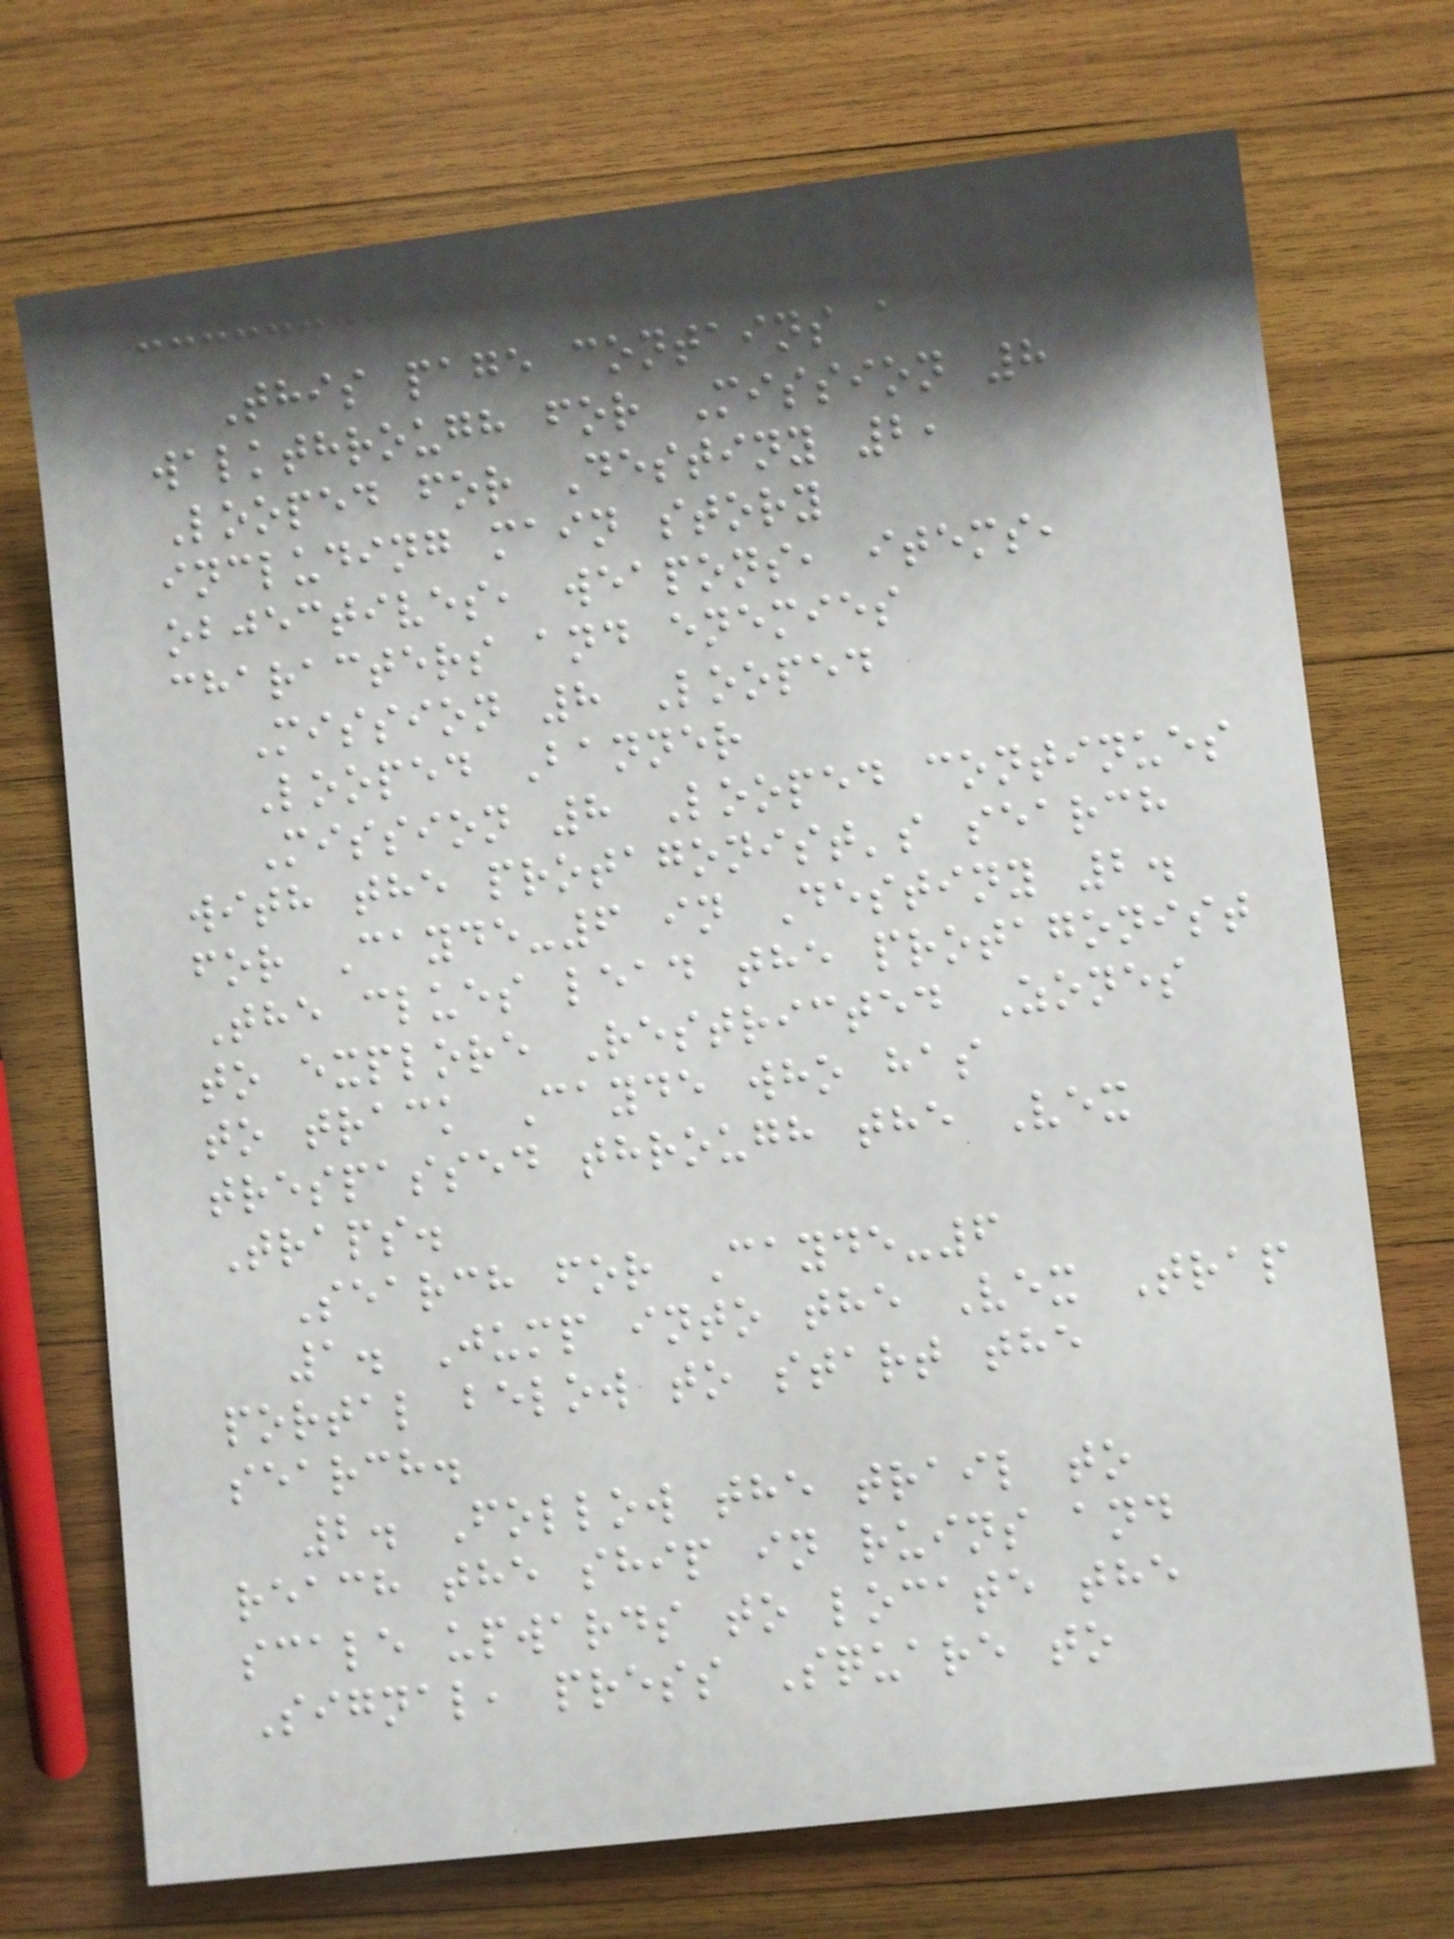This page contains a
walkthrough for Mission 8
Looped for Destiny 2,
including main story
objectives, weapons, items,
characters and enemies
Mission 8 Looped
Looped Banner
Mission 8 Looped continues
with the protagonist's search
for Cayde-6 in Destiny 2.
The clues lead the protagonist
to explore Restricted Zones
to track Cayde who has
trespassed through the Vex
Traps.
Search for Cayde-6
1. Jump into the Vex Trap
portal below to start the
search.
2. Follow the trail to
reach the ship in ruins and
scale upwards to locate the
Signal, press Square to
